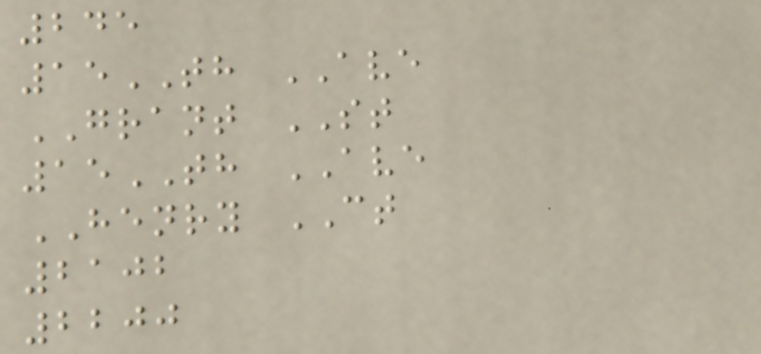245
15TH AVE
GRANT ST
15TH AVE
HENRY CT
2102
2200
